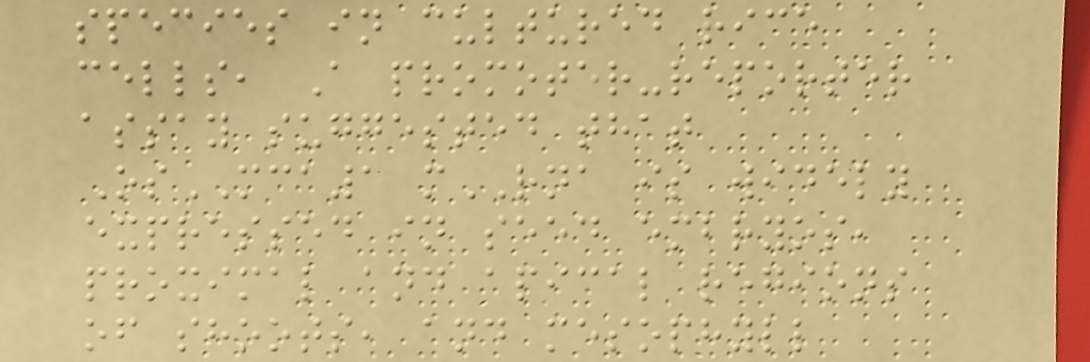species in cultured rice
cells, A promoter-reporter
assay suggested that
OsMCA1 mRNA is widely
expressed in seed embryos,
proximal and apical regions
of shoots, and mesophyll
